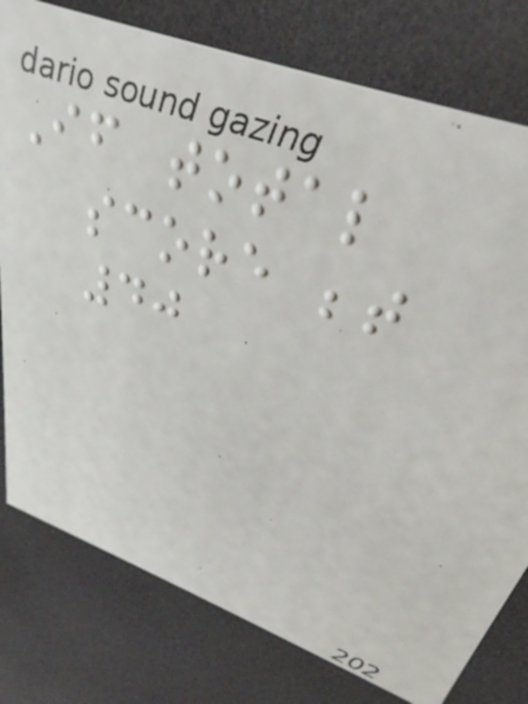If total
score between
40
